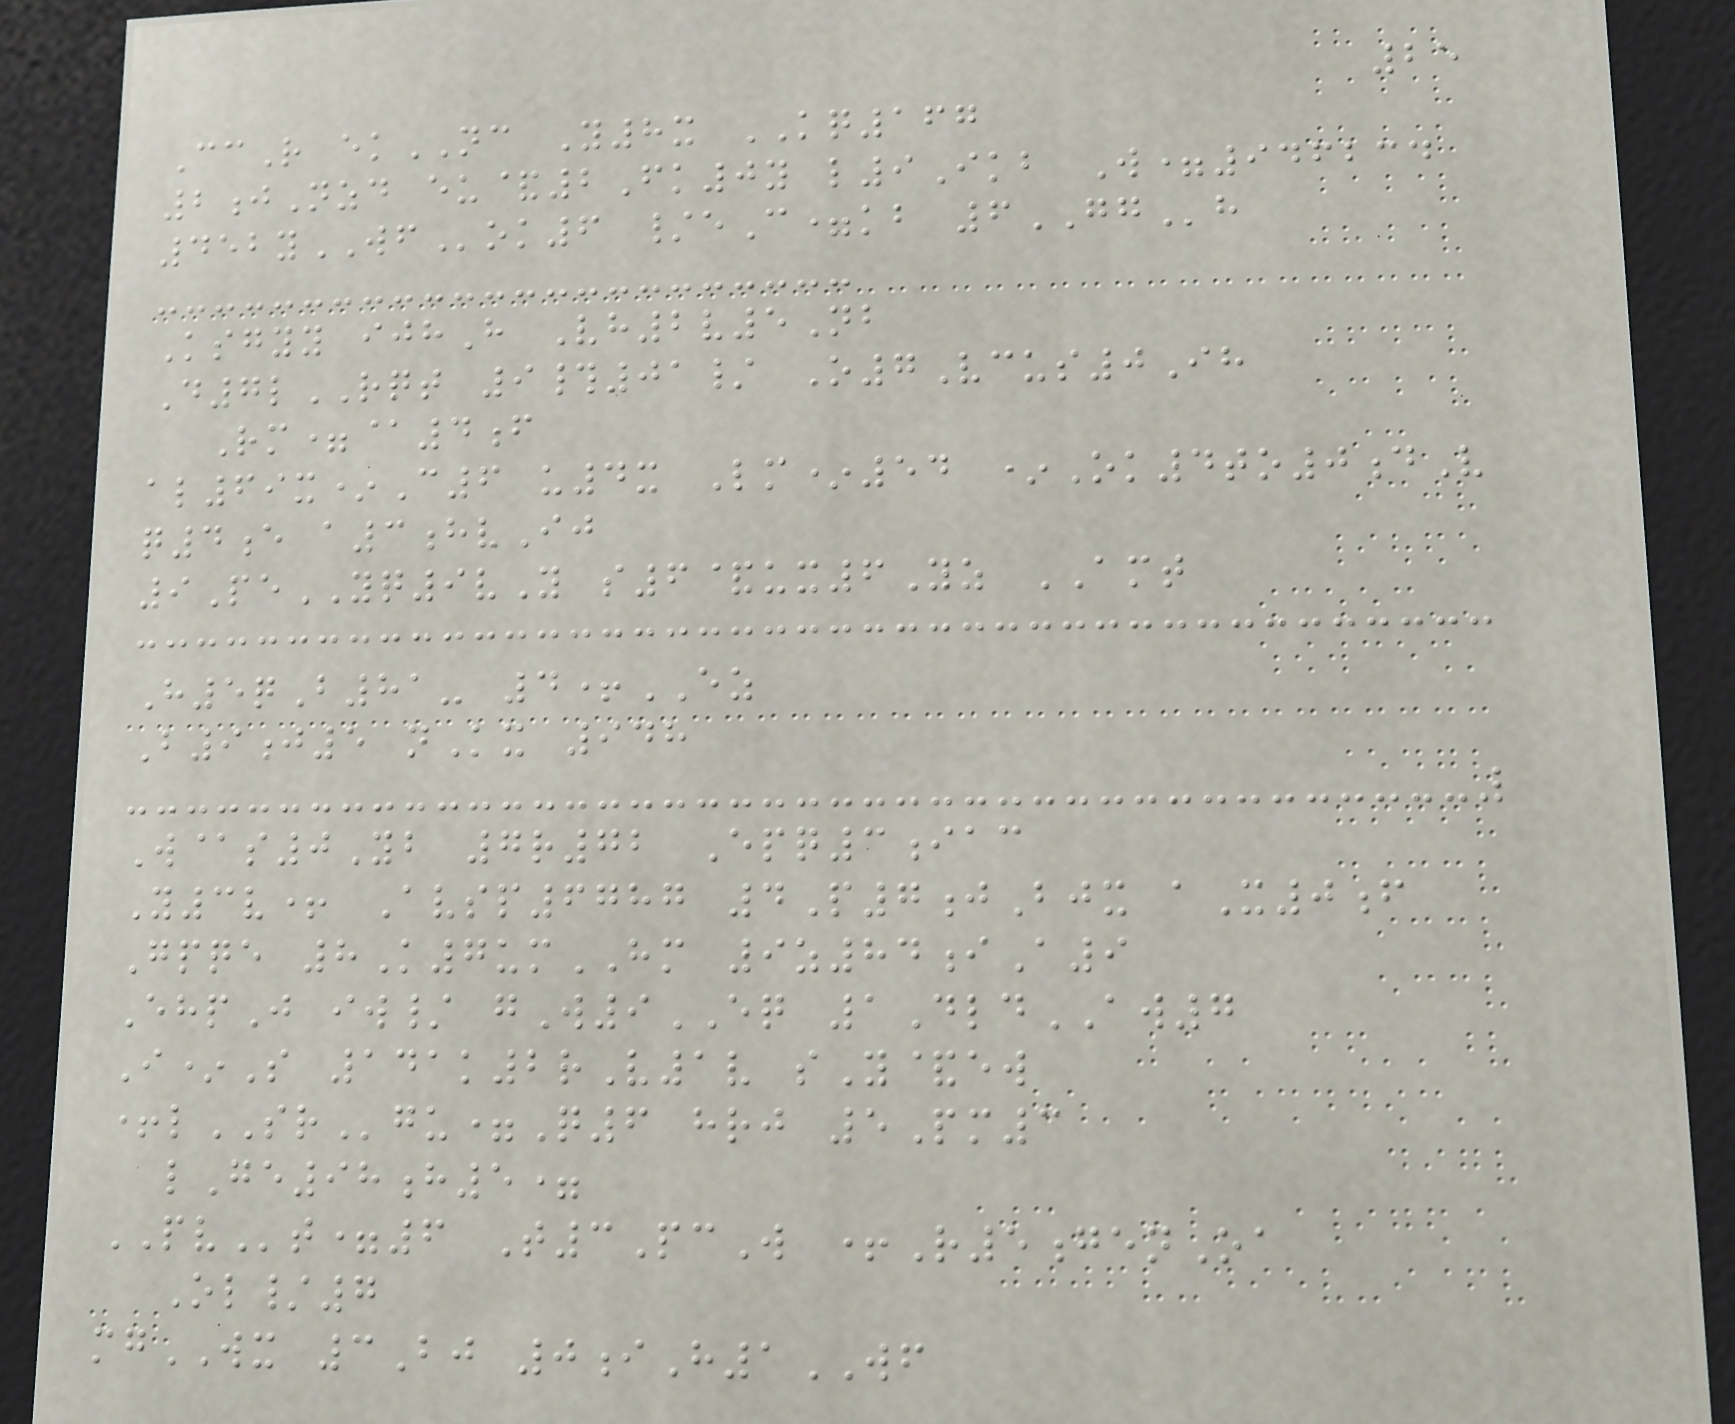25
CcR ekNC Y8x KQ167
2jNzd eu&2Fk0y l9Ikb W=946234
452yWFok6 /eC=kb 6GGh
Ksgyy ijhH Vh2v5Nb
D7lRQT 9#01/ O7Vcus0Ih
Rm=@4f
al69x*C6 u4x Lm*54 *Ok4to0dV
q4e a3hvIj
9PeYQ9vY s6&ux6Yz AMT
H5qB81- 4+EZ
B9j5 nKx 948
W@s0Yb 7r72 Epq3iac
Y3v+ Avsp6787 4P7jBjx aX0f
Gpqe 8K7umHM 9z84iA9
EhpJ iw/ gW9EQ 1DldAW7
I*S 141k2rV1v sY&ew
+lSRgu=Q6 hrj 5Pm3
lGe98h5=
PVt=6 T3PcW +R5genOa
Ol/7
mgWX 3Bj 0iH1WF
